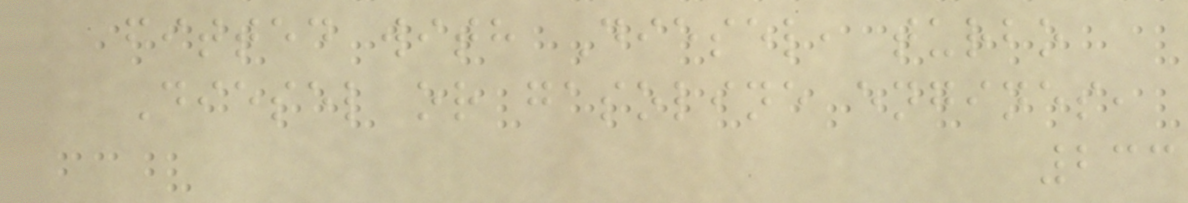fitted with Diesel, turbo
Diesel or gasoline engines,
233
